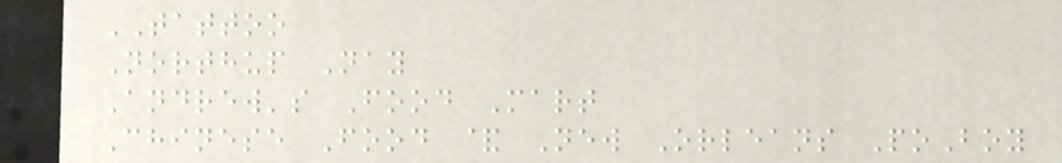TATTOO
Northup Nay
Andrew's Food Mart
Chinese Food & New Orleans PoBoy
